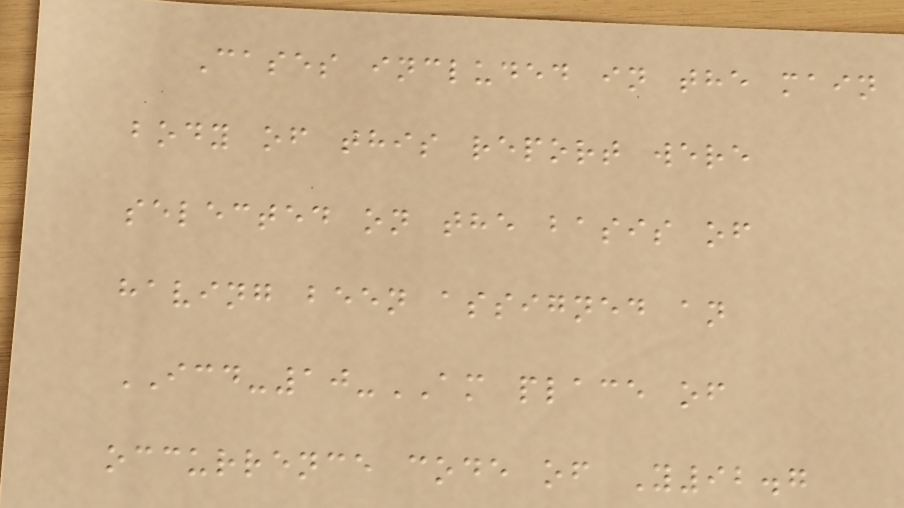Cases included in the main
body of this report were
selected on the basis of
having been assigned an
ICD-10-AM place of
occurrence code of Y92.7
